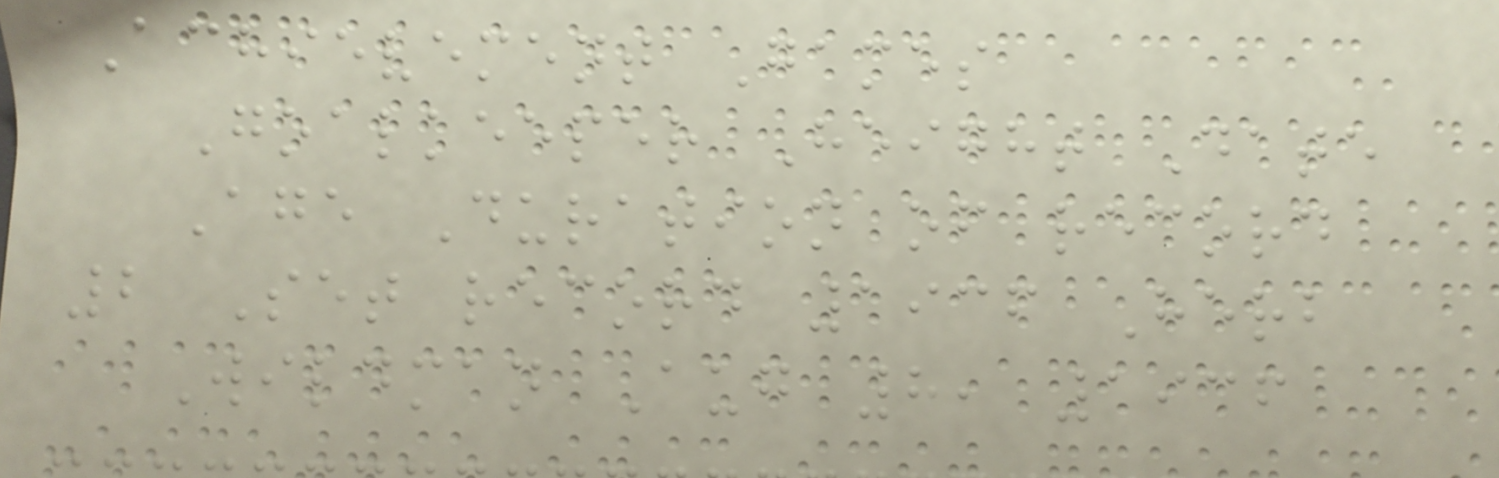Achievement Games
Goalkeeper Height Date
Age Duration of record
2 Set record 1936 Herb
Wildman Aug 8, 1936
